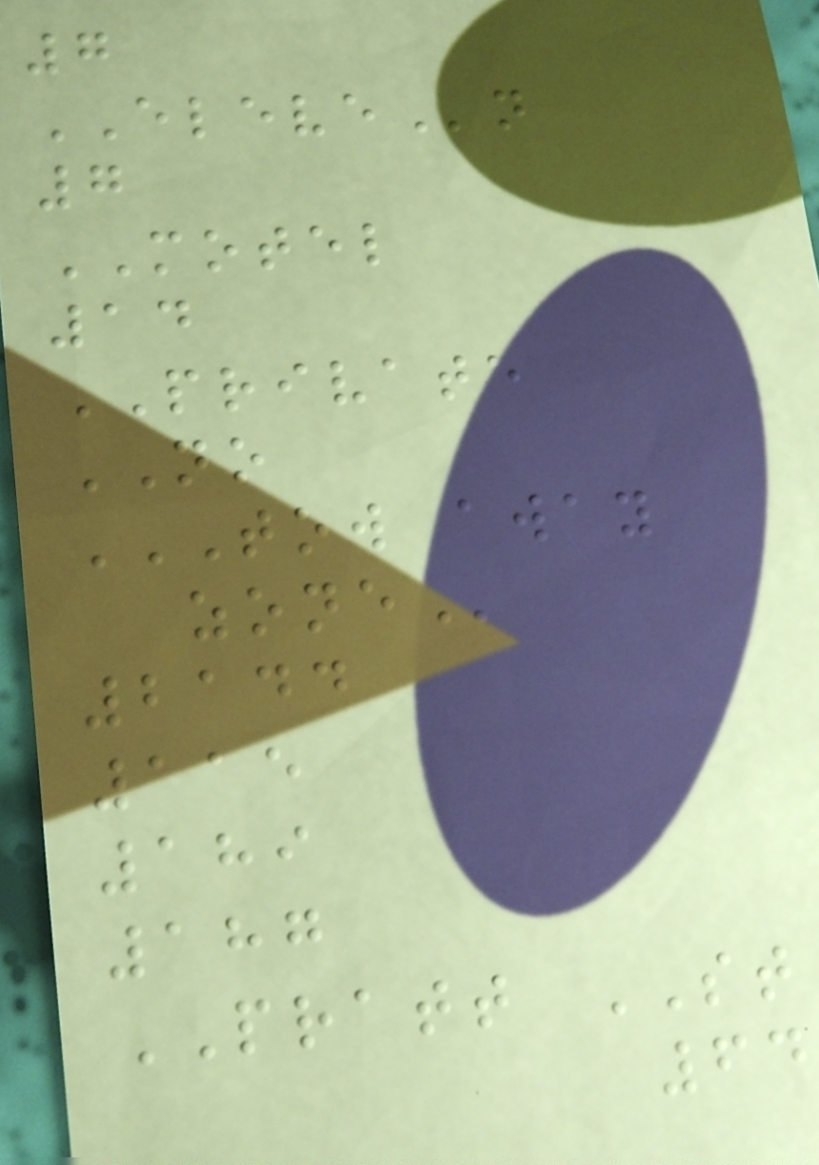7
ELEVEn
7
MOTEL
14
PRIVATE
NO
TOW AWAY
ZONE
2144
115
189
187
PRATT ST
64
